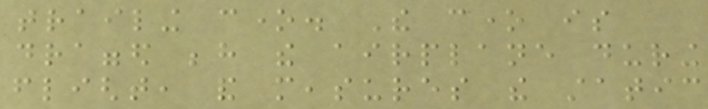trailing cone. The cone is
dragged behind the airplane during
flight, and measures the static
